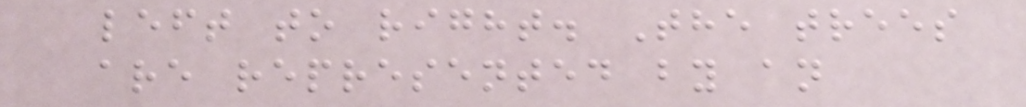left to right. The trees
are represented by an
